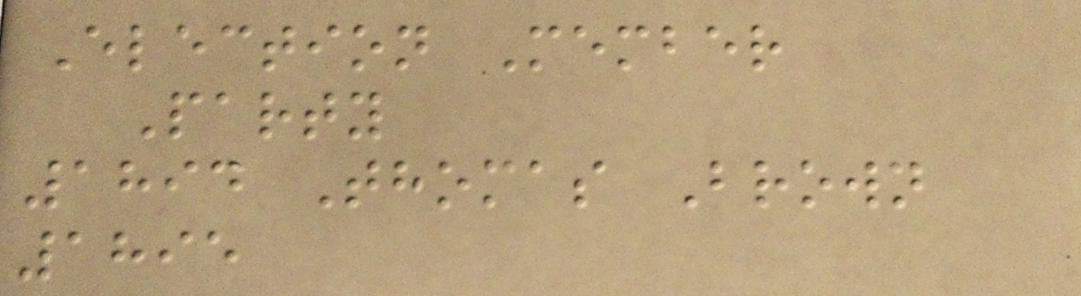Election Member
Party
1894 Thomas Brown
1895
